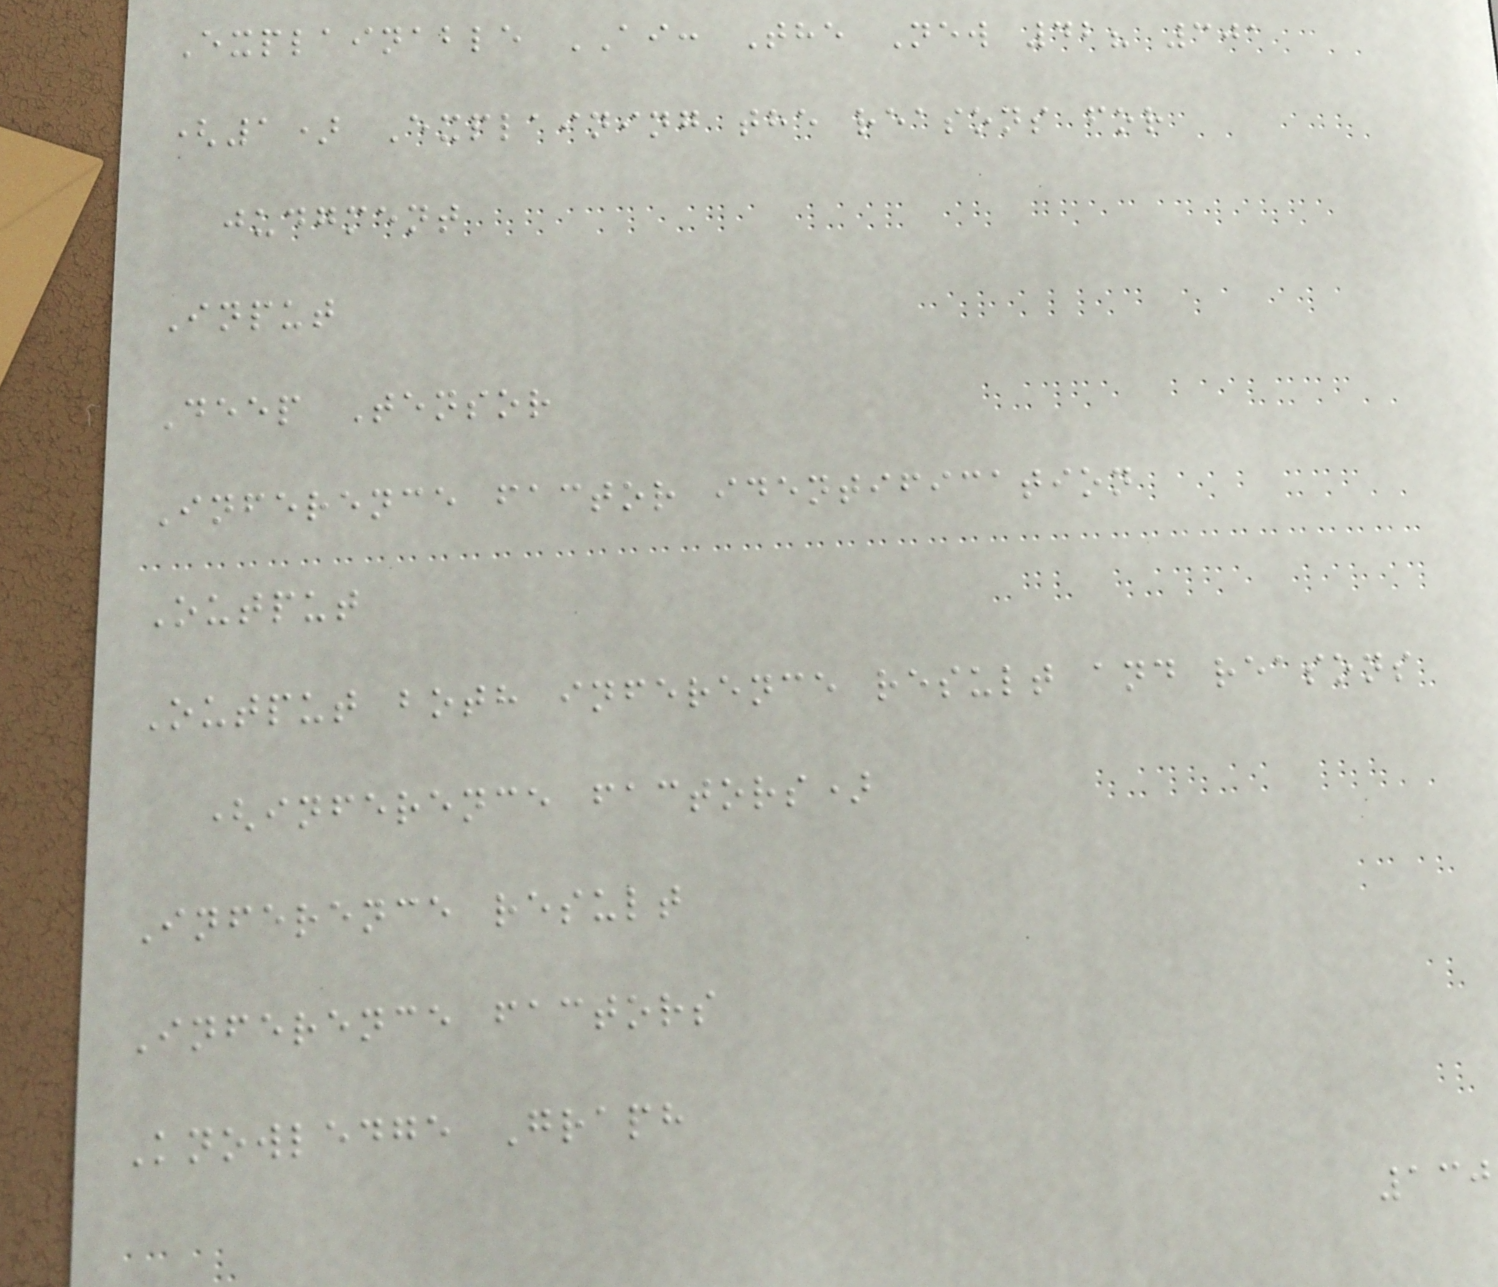Explainable AI: The New 42? 301
(1) Explaining the reasons for
judgment
Input
Deep Tensor
Inference factor identification
Output
Output both inference result and reasons
(inference factors)
Inference result
Inference factors
Knowledge Graph
130
